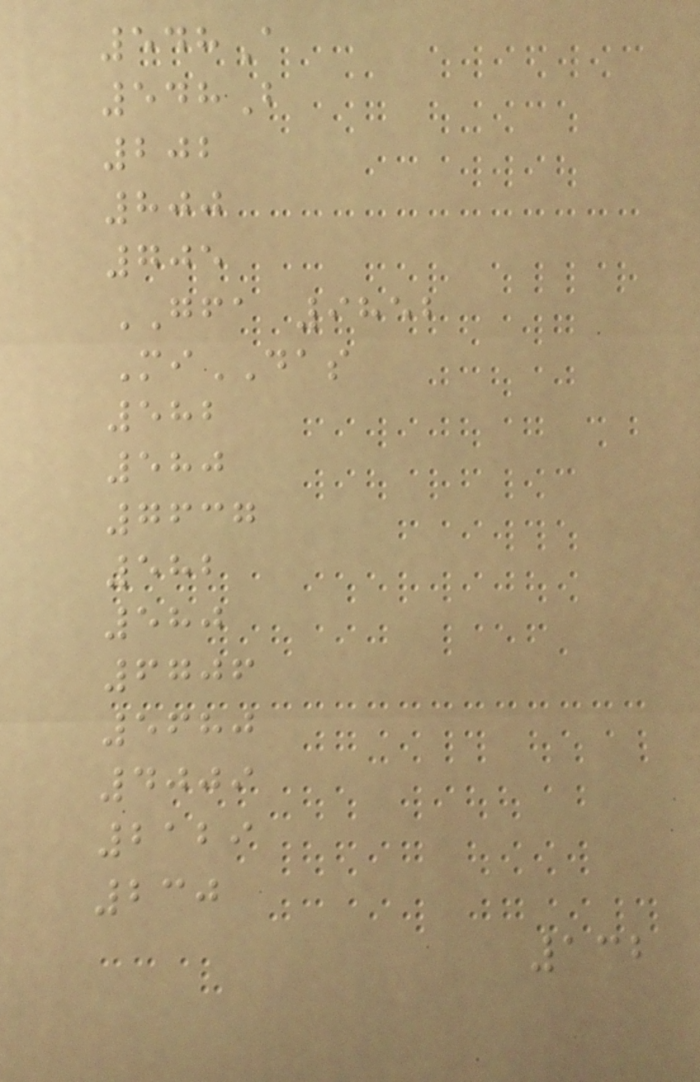548A
548B
202
800
705
GFA 9852
MiDAS
582
580
7637
582
580
6706
5680
4009
2129
230
132
